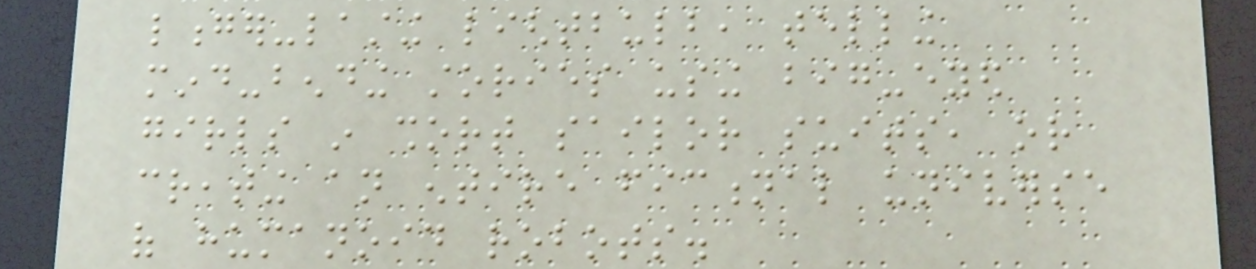longer-lasting lightbulb, telling
mind-bending stories using big-eyed
girls in short sailor suits, or
creating an entire fictional universe
of humanoid robots.
